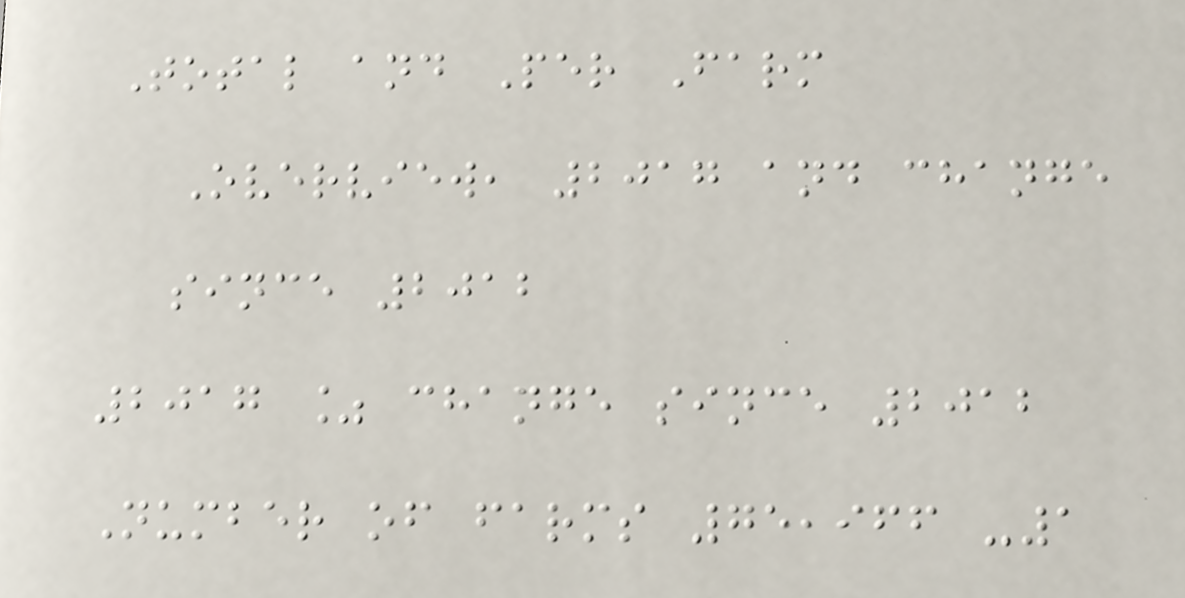Total and Per Farm
Overview, 2017 and change
since 2012
2017 % change since 2012
Number of farms 75,966 -1
